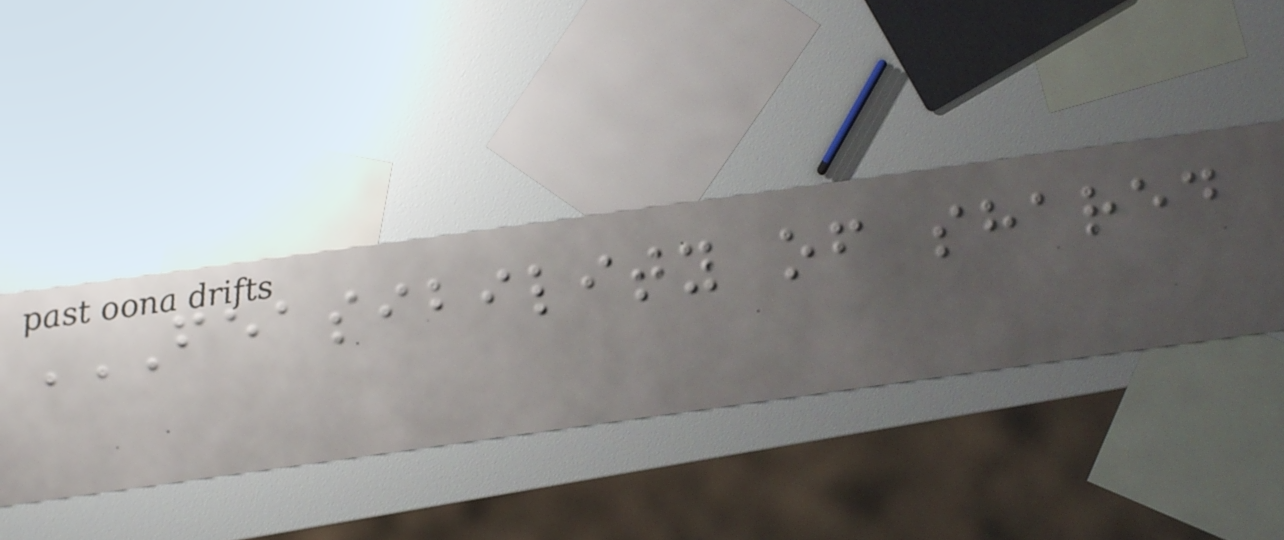FEASIBILITY OF SHARED
